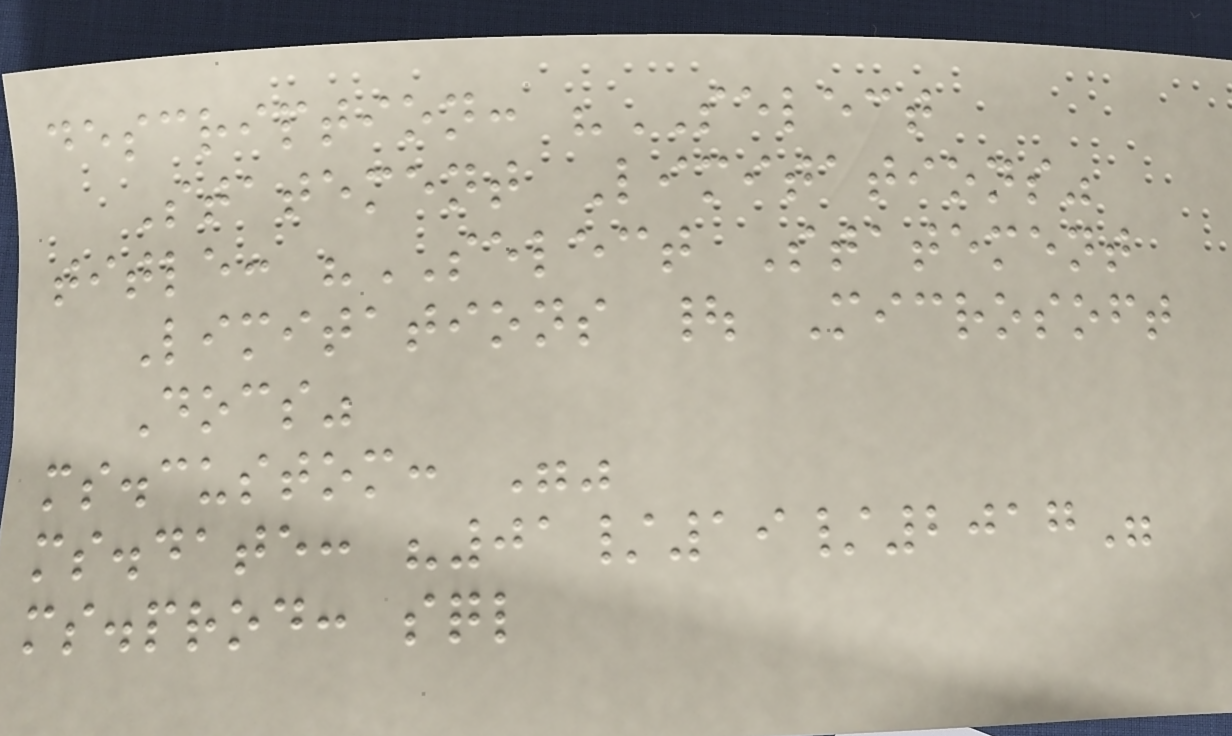description: "SELECT
Statement Limitations"
title: "SELECT Statement
Limitations | Microsoft
Docs"
ms.custom: ""
ms.date: "01/19/2017"
ms.prod: sql
